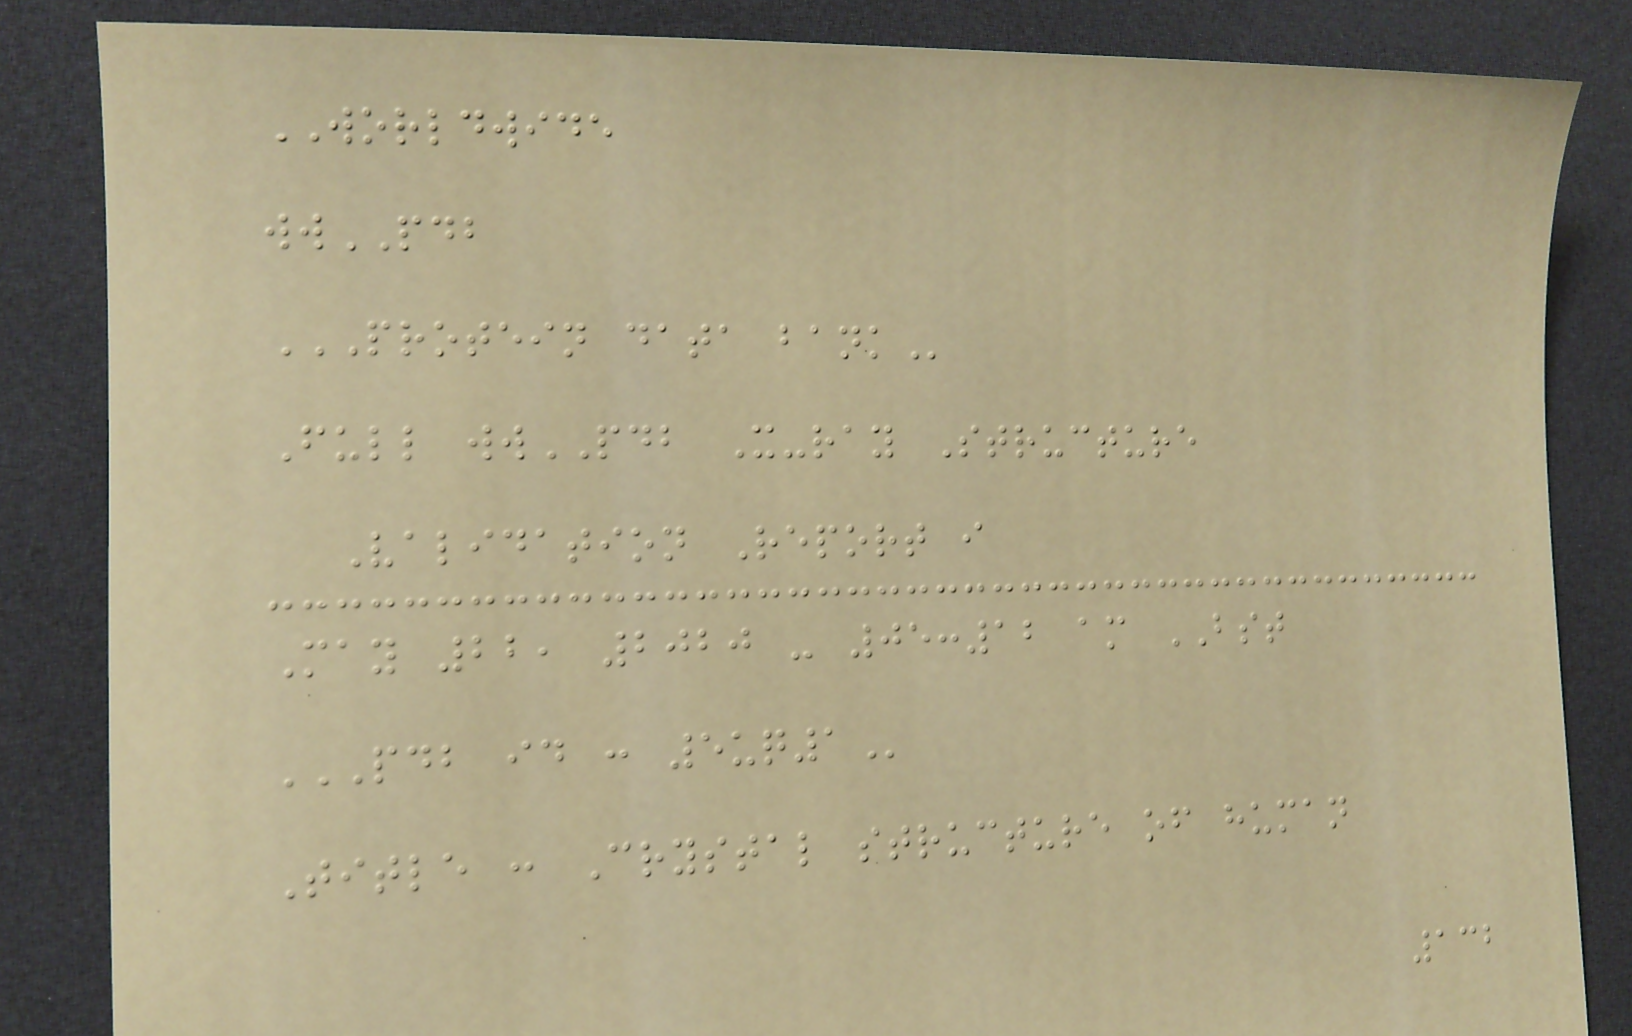WORLDWIDE
wwPDB
PROTEIN DATA BANK
Full wwPDB X-ray Structure
Validation Report i
May 22, 2020 - 05:12 am BST
PDB ID : 5UQ1
Title : Crystal structure of human
132
